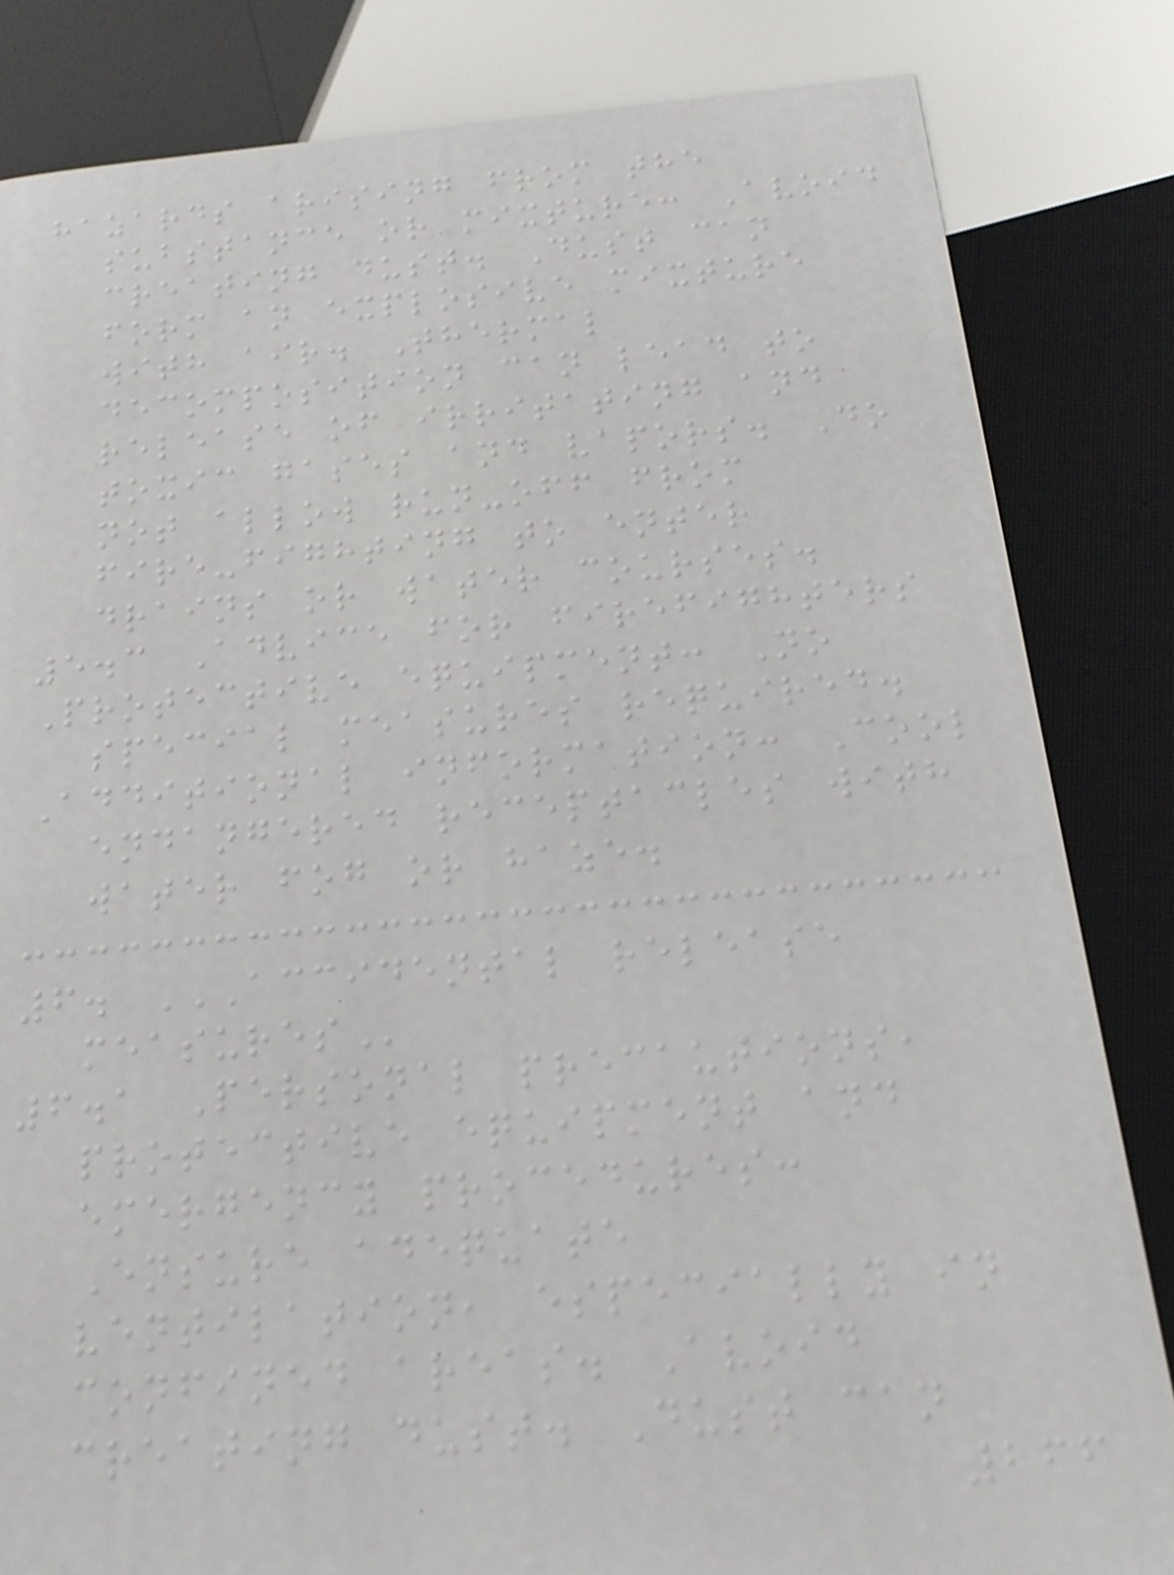hazards arising from the
substance or mixture: Avoid
creating dust. Dust can
form an explosive mixture
with air. Thermal
decomposition can lead to
release of irritating and
toxic gases and vapors. Do
not allow run-off from
fire-fighting to enter
drains or water courses.
5.3 Advice for firefighters
Protective equipment: No
special measures required.
Additional information: Cool
endangered receptacles with
water fog or haze.
6. ACCIDENTAL RELEASE
MEASURES
6.1 Personal precautions,
protective equipment and
emergency procedures:
Ensure adequate
ventilation, especially in
confined areas. Avoid
creating dust. Dust can
266
